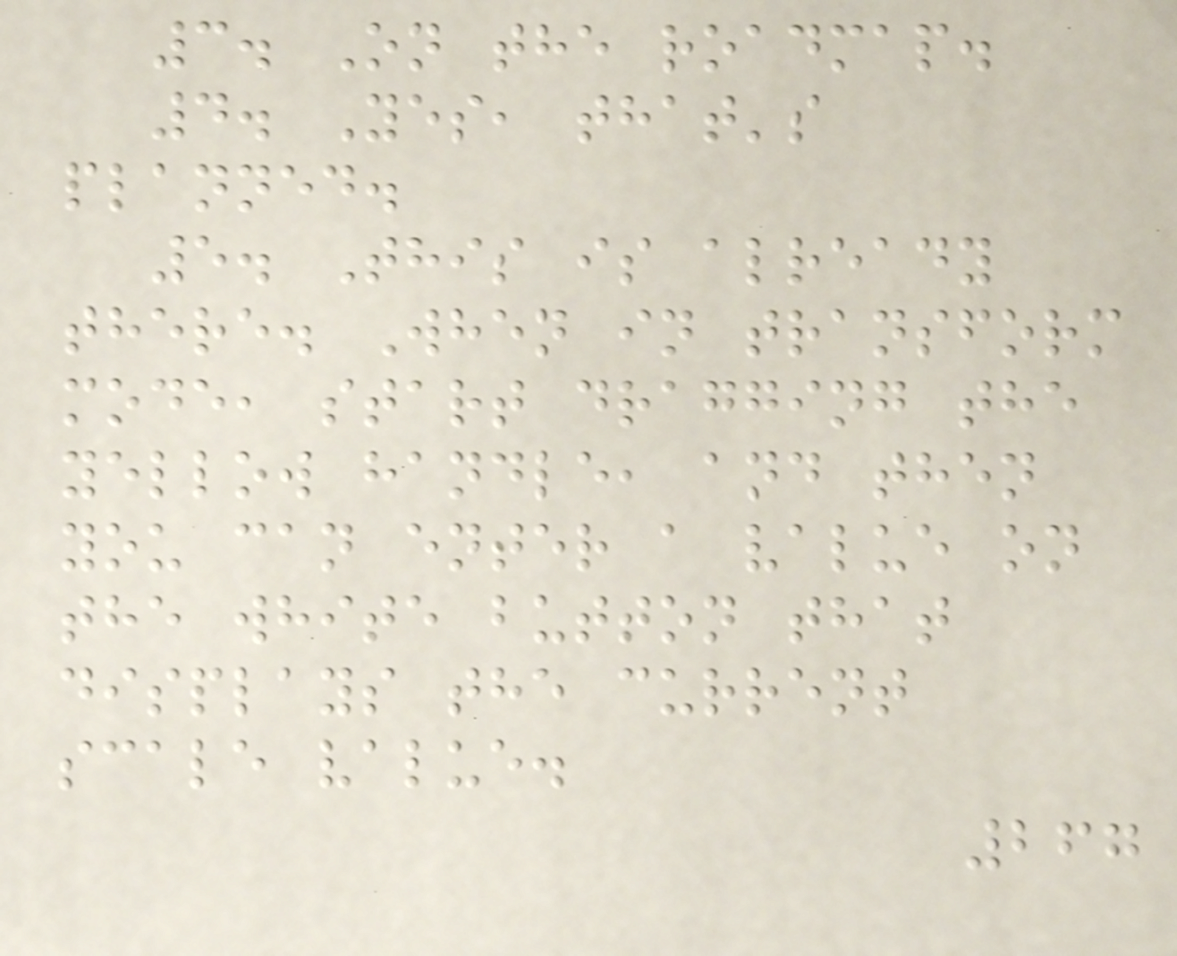3. On the roadmap.
4. Yes, that's
planned.
5. This is already
there. When in transform
mode, start dragging the
yellow handle, and then
you can enter a value on
the white button that
displays the current
scale value.
267
